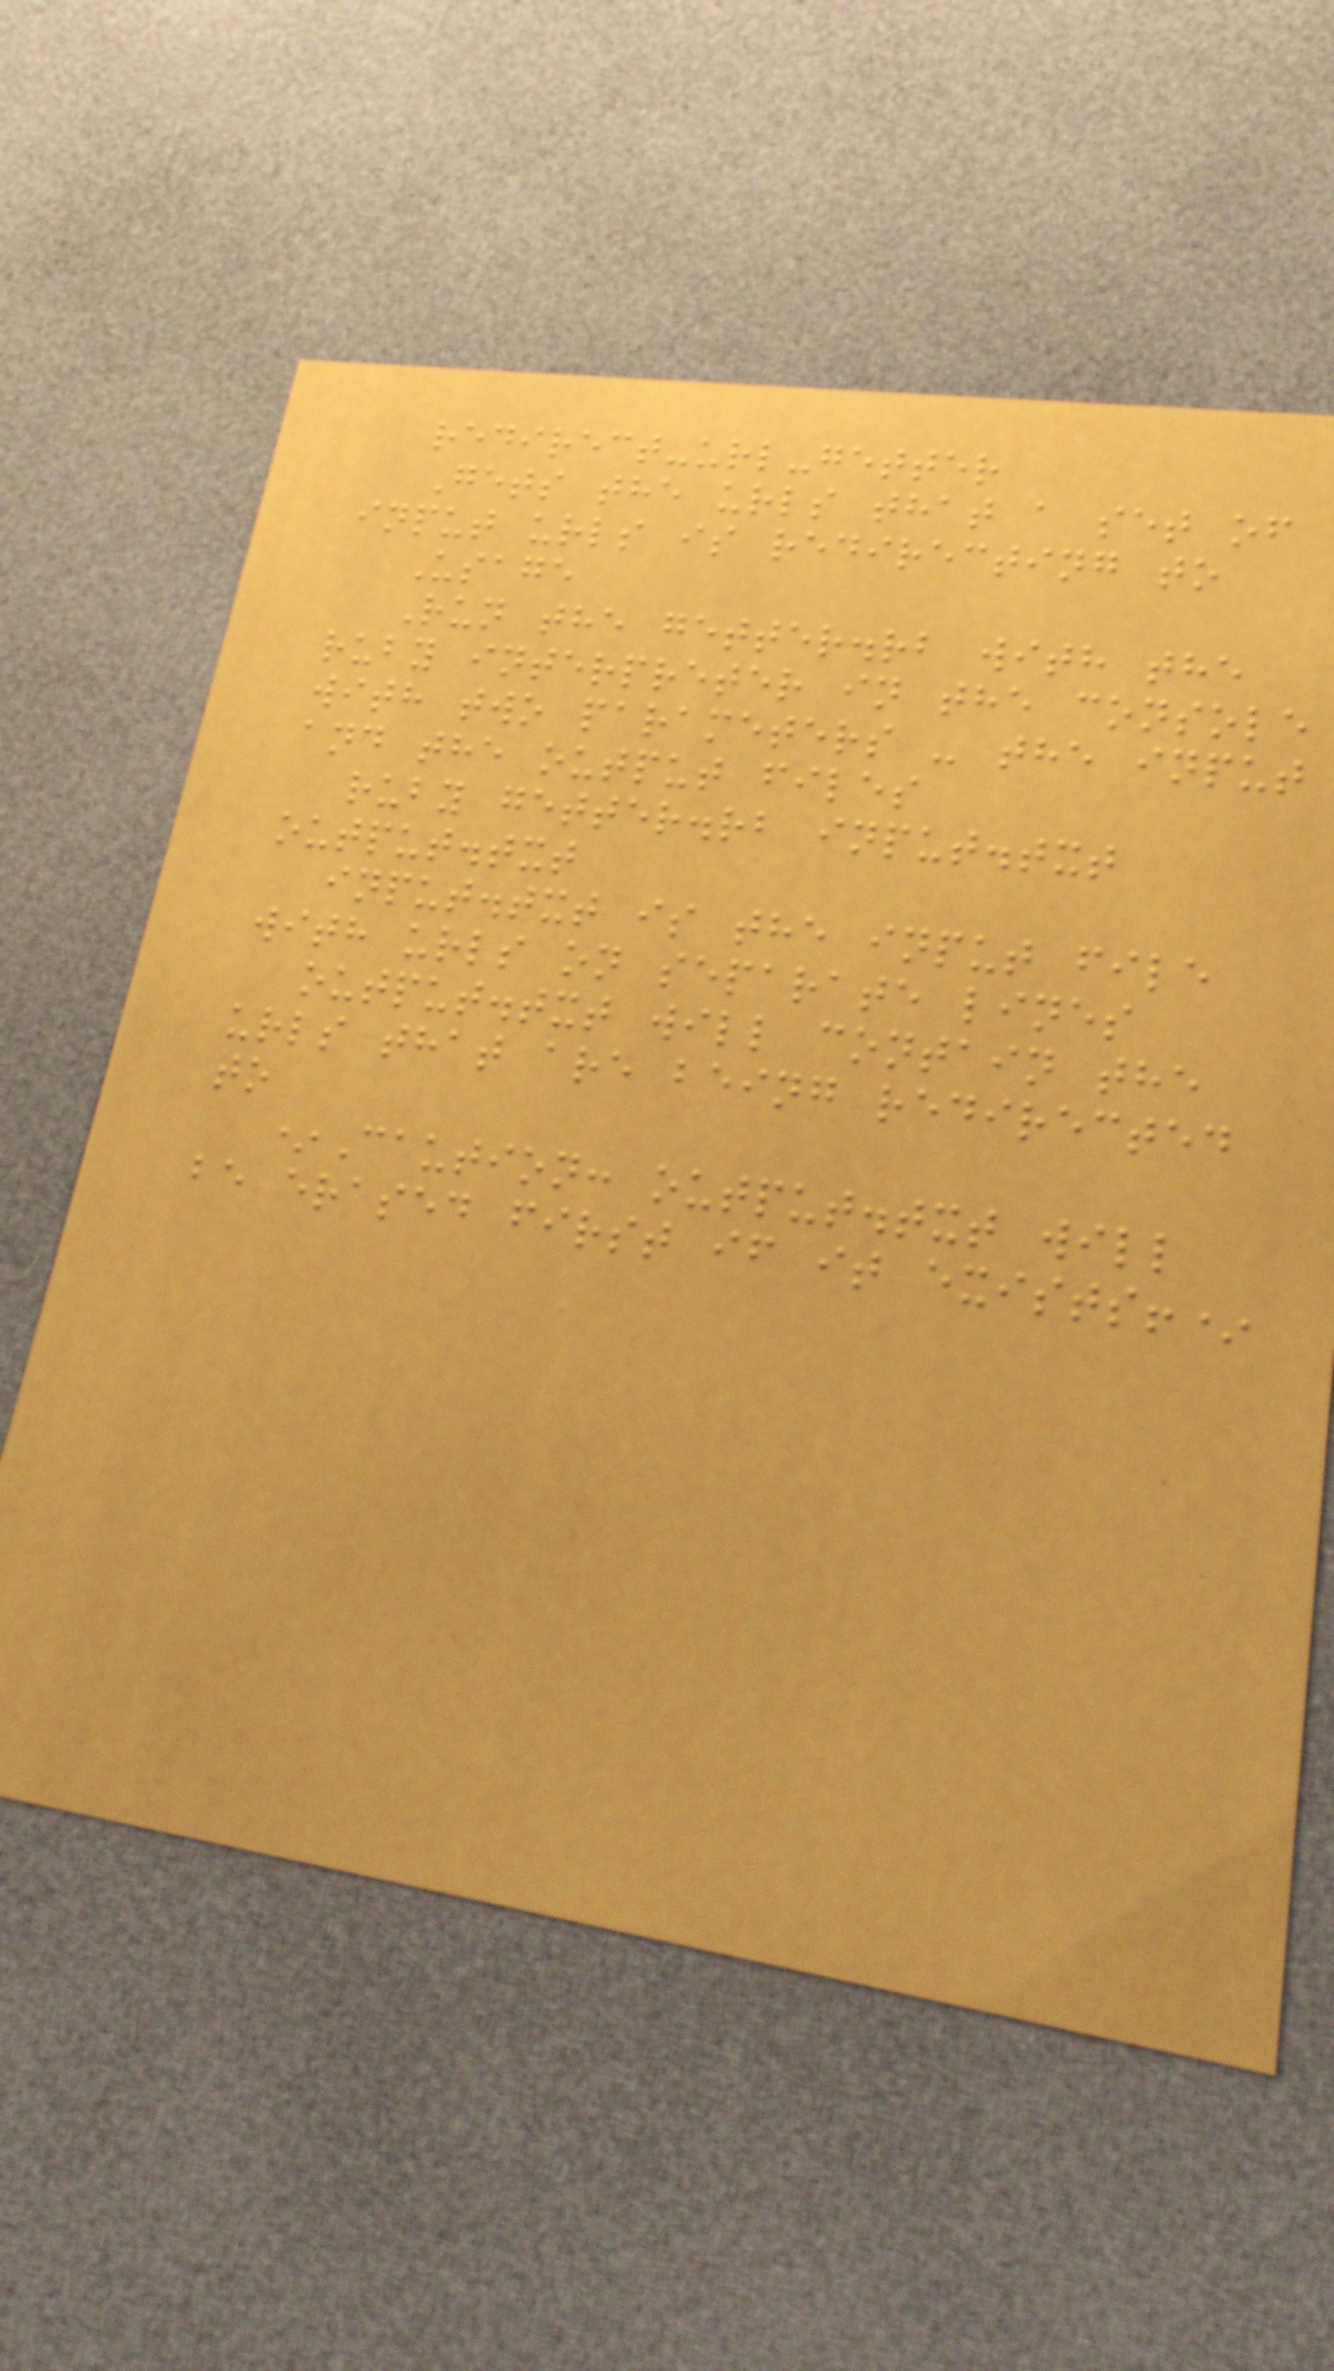redirect-url-getter
Gets the urls that a set of
input urls is redirecting to
Usage
Run the getter.rb with the
ruby interpreter in the console
with two parameters - the input
and the output files
ruby getter.rb input.txt
output.txt
input.txt is the input file
with urls on separate lines
output.txt will contain the
urls that are being redirected
to
*Caution: output.txt will
be erased first if it exists!*
